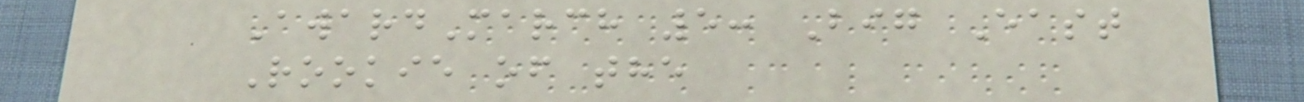AwardMarch 5: Big East
Rookie of the
